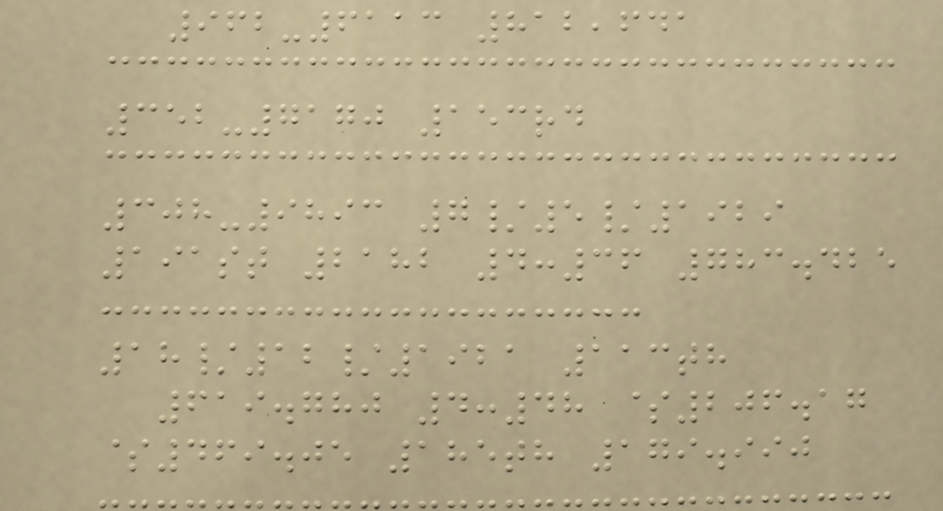962-6113 812,641
352-7170 153rd
308-9893 7/5/1929
191st 2182 4:36 783.425
18/12/1921 113th
619.780 4:48 $206.17
$469.05 185th 179.990
